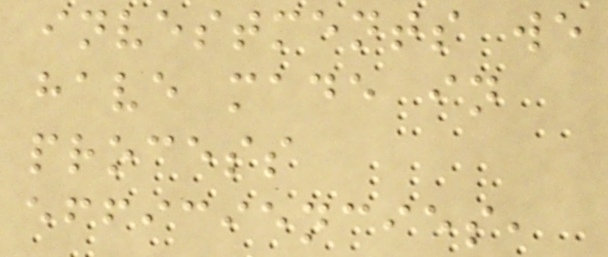investments we
have made in
process
efficiencies,
